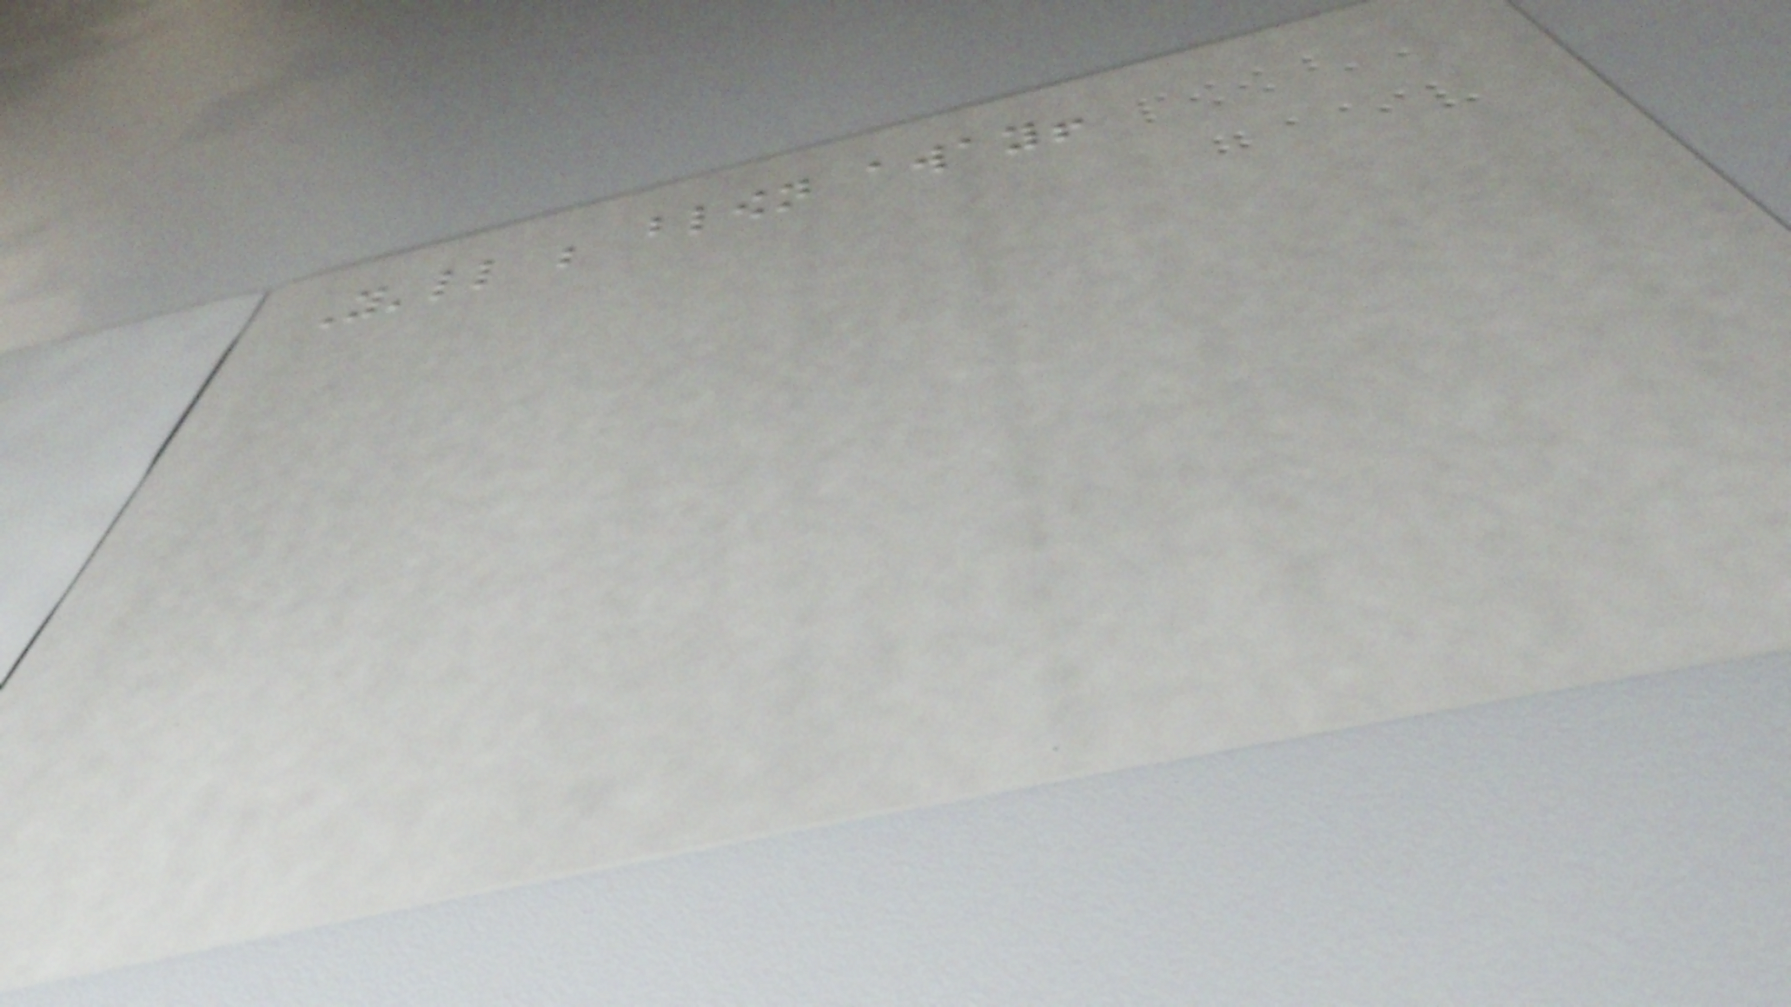You'll be blown away!
